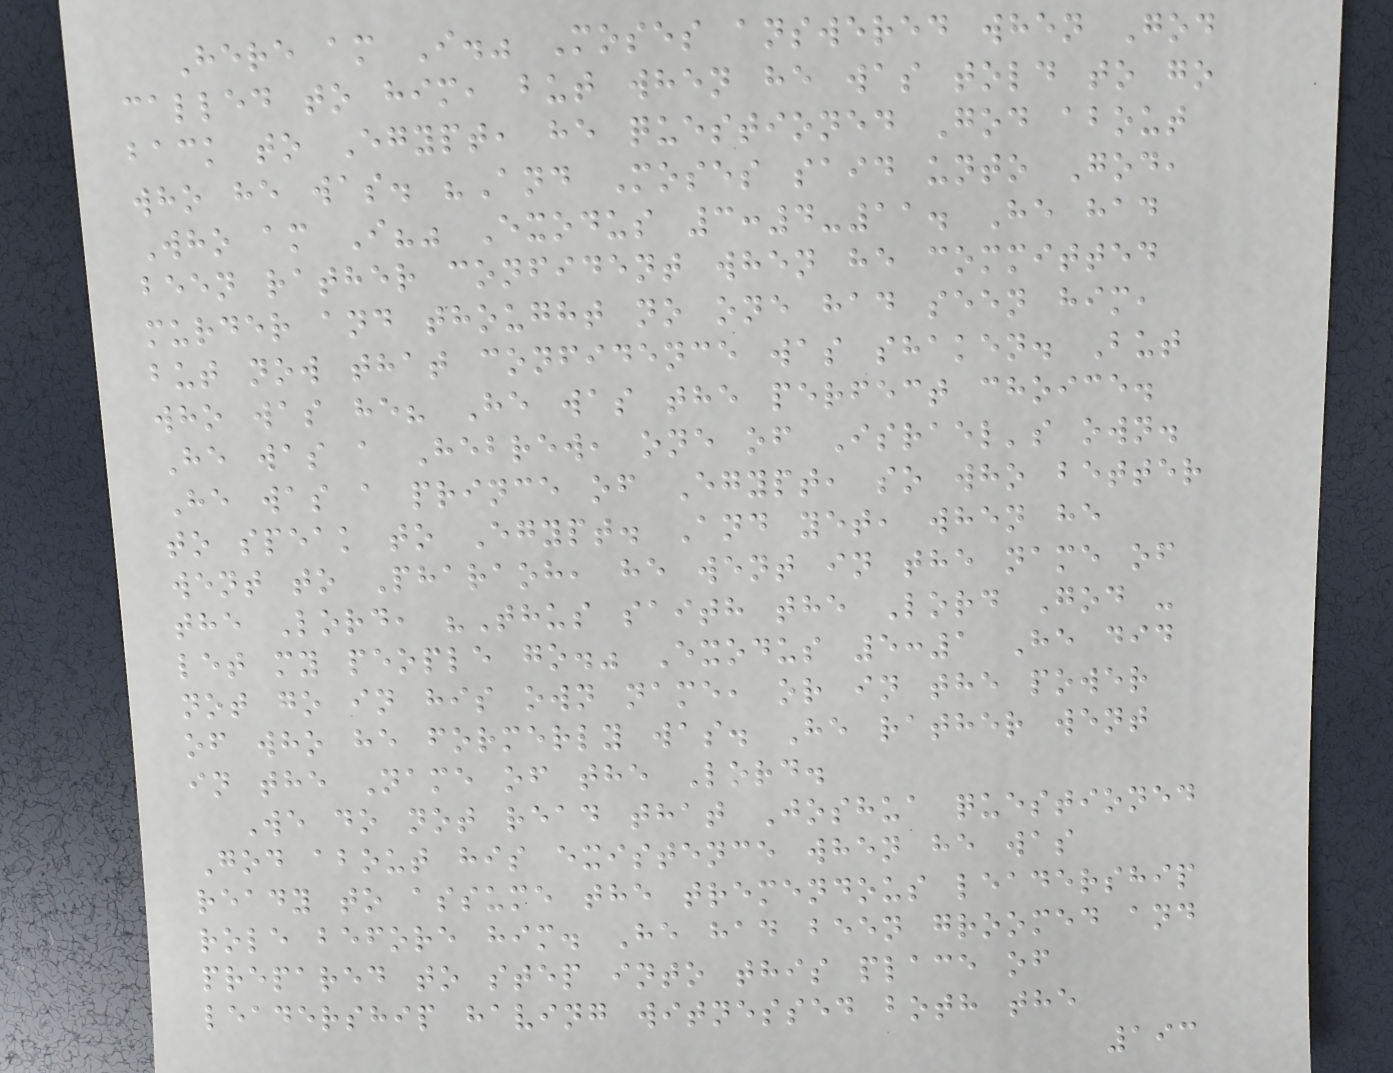Here am I." Moses answered when God
called to him, but when he was told to go
back to Egypt, he questioned God about
who he was. "And Moses said unto God,
Who am I?" Exodus 3:4-11. He had
been rather confident when he committed
murder and thought no one had seen him,
but now that confidence was shaken. But
who was he? He was the perfect choice.
He was a Hebrew, one of Israel's own.
He was a prince of Egypt, so who better
to speak to Egypt. And yet, when he
went to Pharaoh, he went in the name of
the Lord, "Thus saith the Lord God -
let my people go." Exodus 5:1 He did
not go in his own name, or in the power
of who he formerly was. He rather went
in the Name of the Lord.
We do not read that Joshua questioned
God about his existence when he was
ready to assume the tremendous leadership
role before him. He had been groomed and
prepared to step into this place of
leadership having witnessed both the
193
